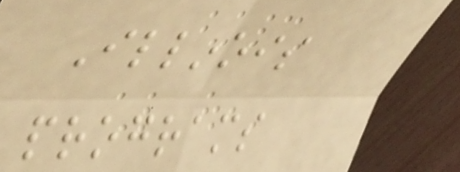Illinois
programs
